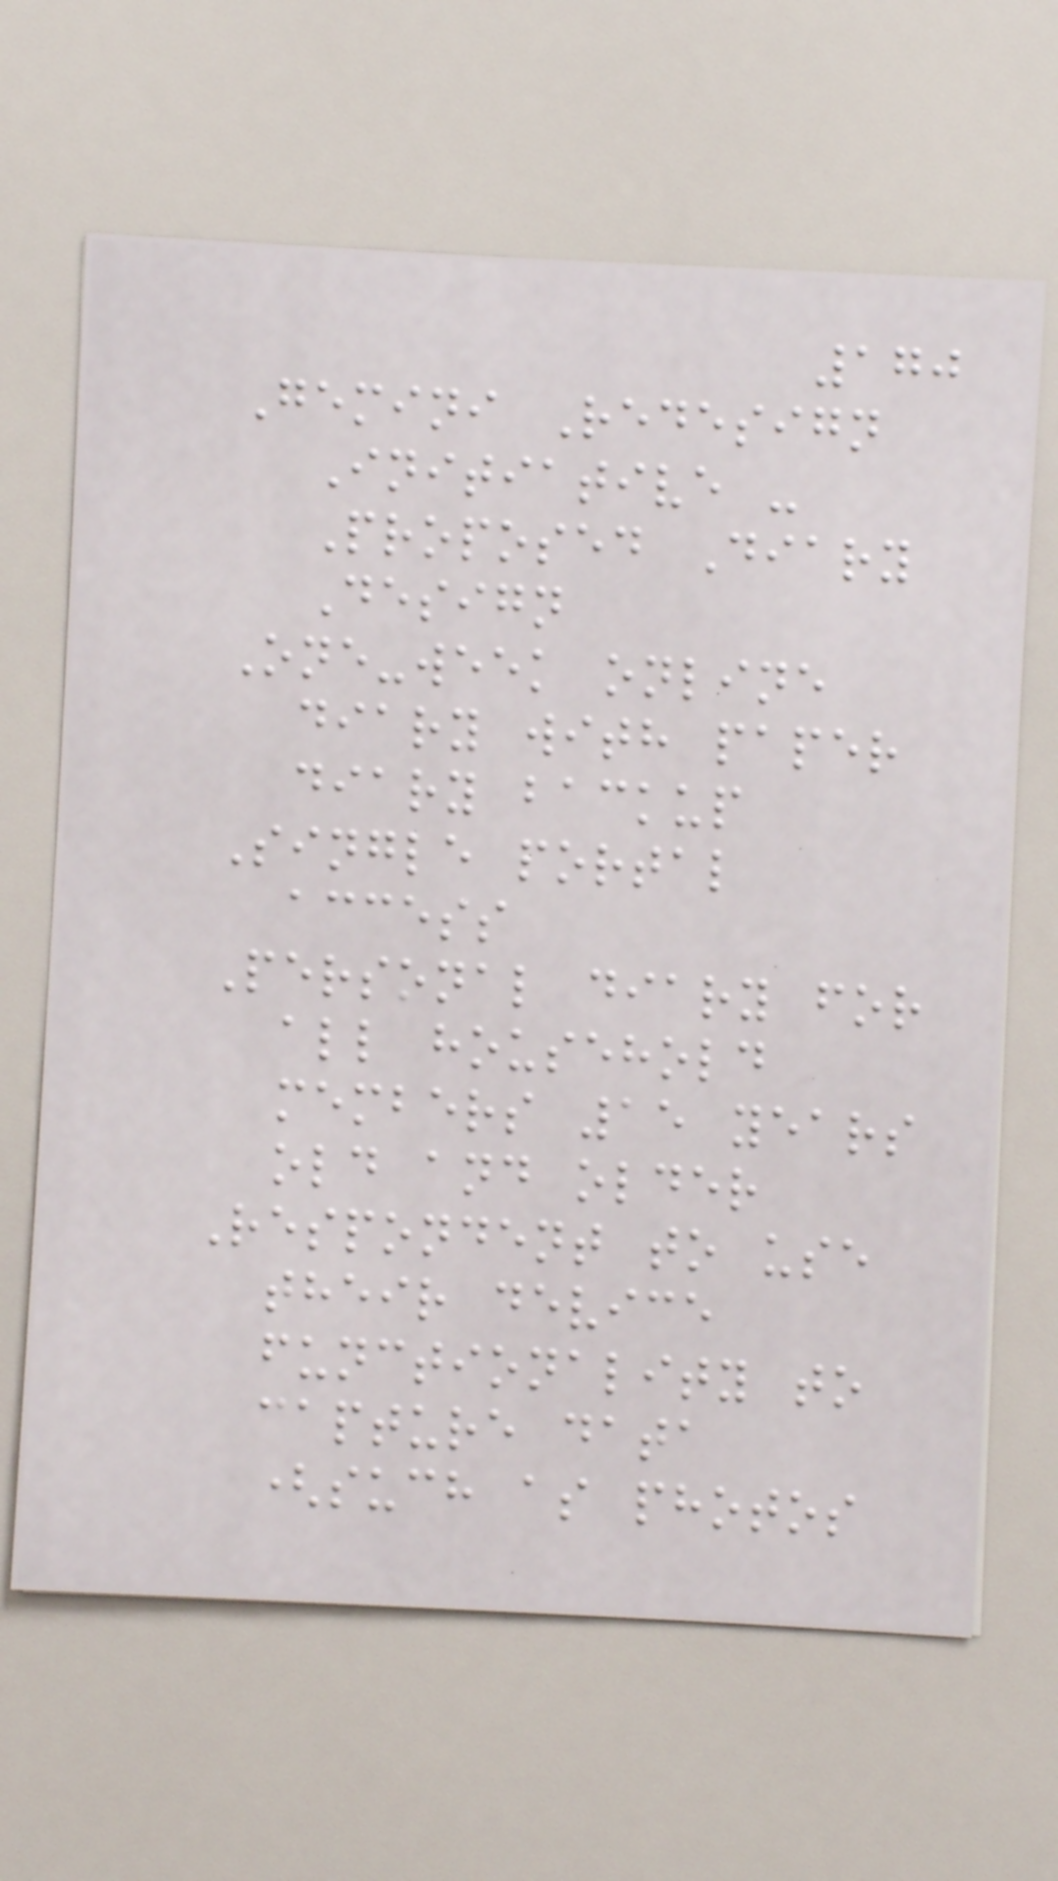170
Gemini Redesign
Initiative -
Proposed Diary
Design
One-week online
diary with paper
diary backup
Single portal
access
Personal diary for
all household
members 15 years
old and older
Respondent to use
their device
functionality to
capture data
(such as photos
